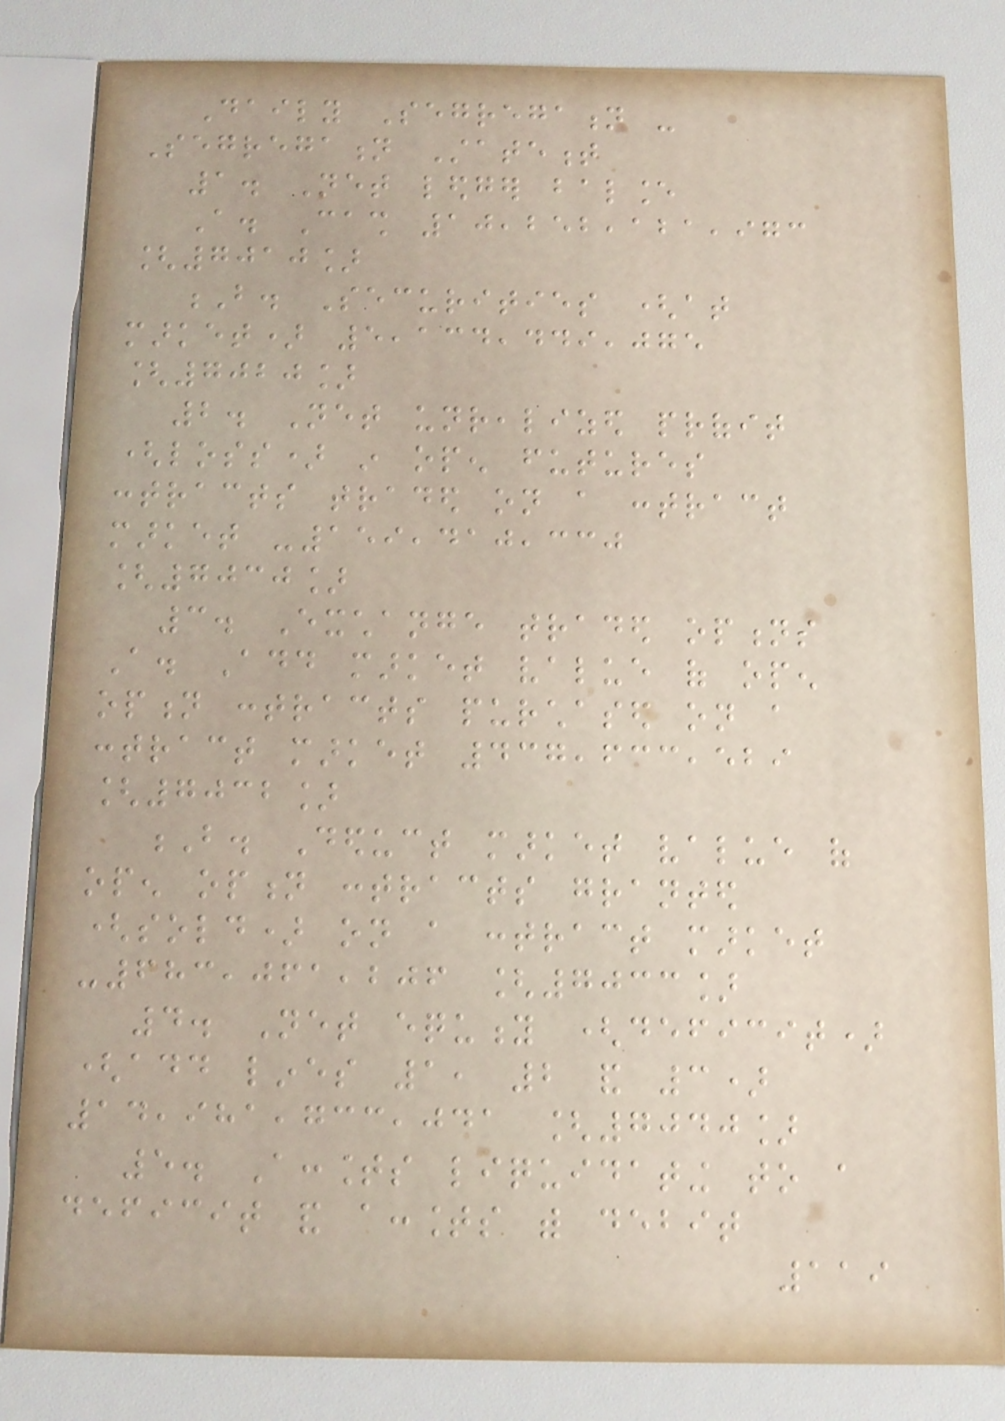Daily Segregation -
Segregation Statement
1. Net ledger balance
A. Cash 10,252,121,973
[7010]
B. Securities (at
market) 5,134,449,075
[7020]
2. Net unrealized profit
(loss) in open futures
contracts traded on a contract
market -159,410,330
[7030]
3. Exchange traded options
A. Add market value of open
option contracts purchased on a
contract market 437,633,529
[7032]
B. Deduct market value of
open option contracts granted
(sold) on a contract market
-683,061,206 [7033]
4. Net equity (deficit)
(add lines 1, 2 and 3)
14,981,733,041 [7040]
5. Accounts liquidating to a
deficit and accounts with debit
119
